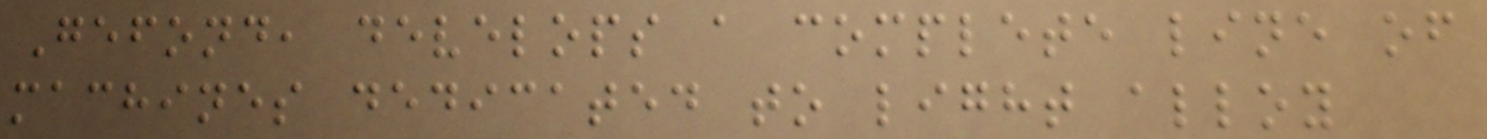Gefond, develops a complete line of
machines dedicated to light alloy
